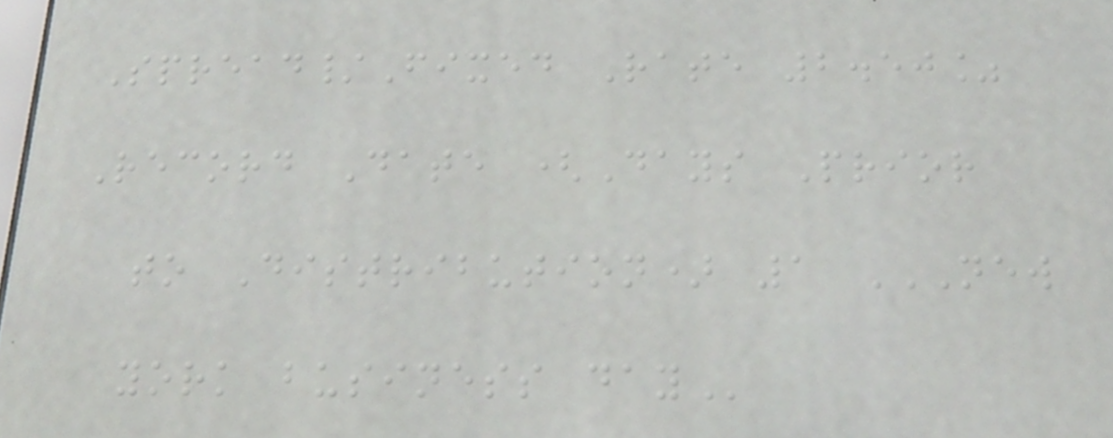Spread/Fixed Rate 2.50%
Record Date (Days Prior
to Distribution) 1 NEW
YORK BUSINESS DAY
